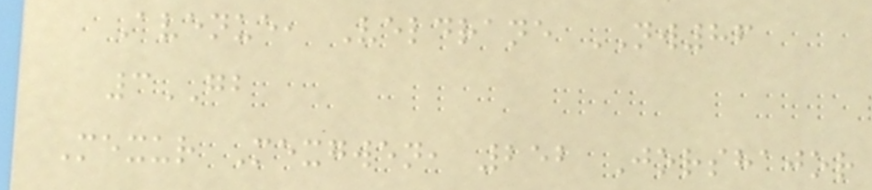Avenue, Veldrane NW86
3GB
Mexur Mexgwen, 252 Jorshajor
